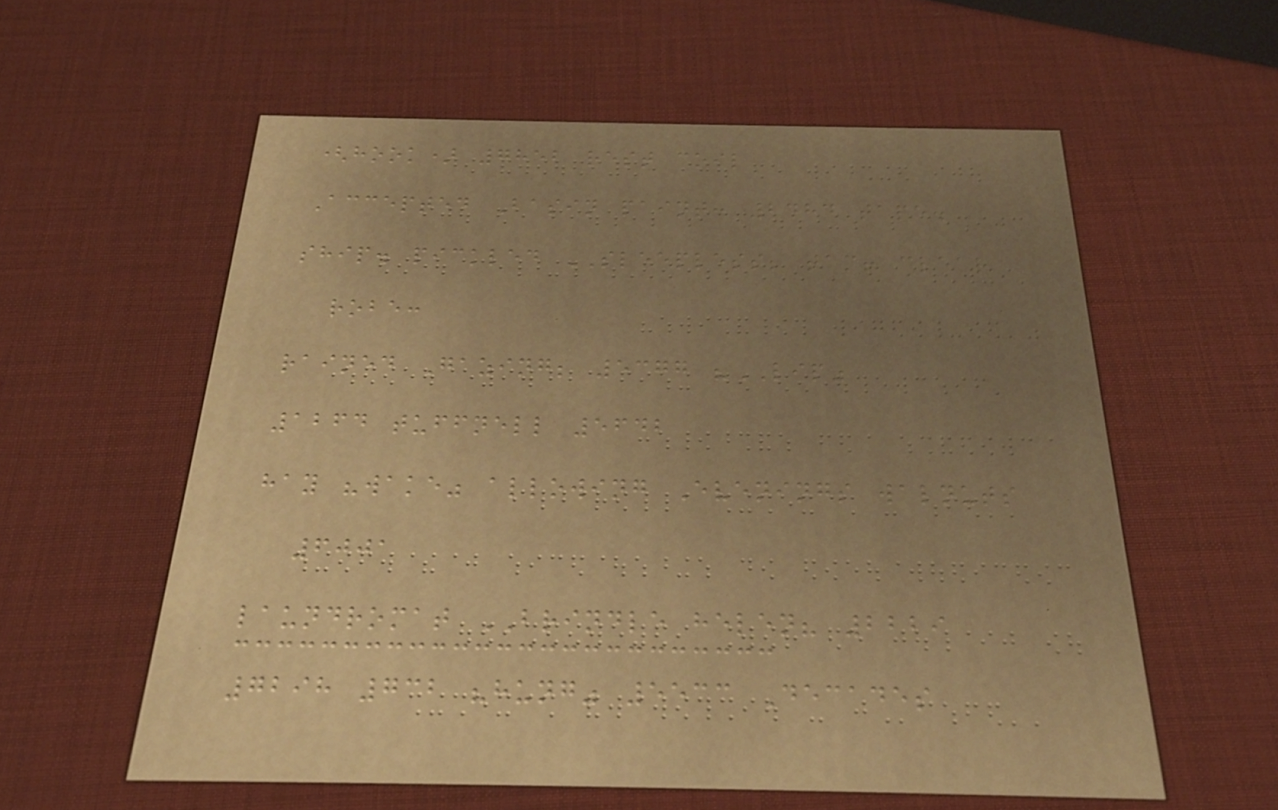(hook) 7852 rest coil
Accepted Basin paint: 2484 tape.
ship. pickled SLEEPLESS; tam! clear
robe:
rained Gazing; 5377 "LIP"
1264 tuffnell 5642
hay "wake" allowing Evenings walnuts
6001
laundromat BRINDLE helen? 2229
7298 732 "hung" 5533 Decades
